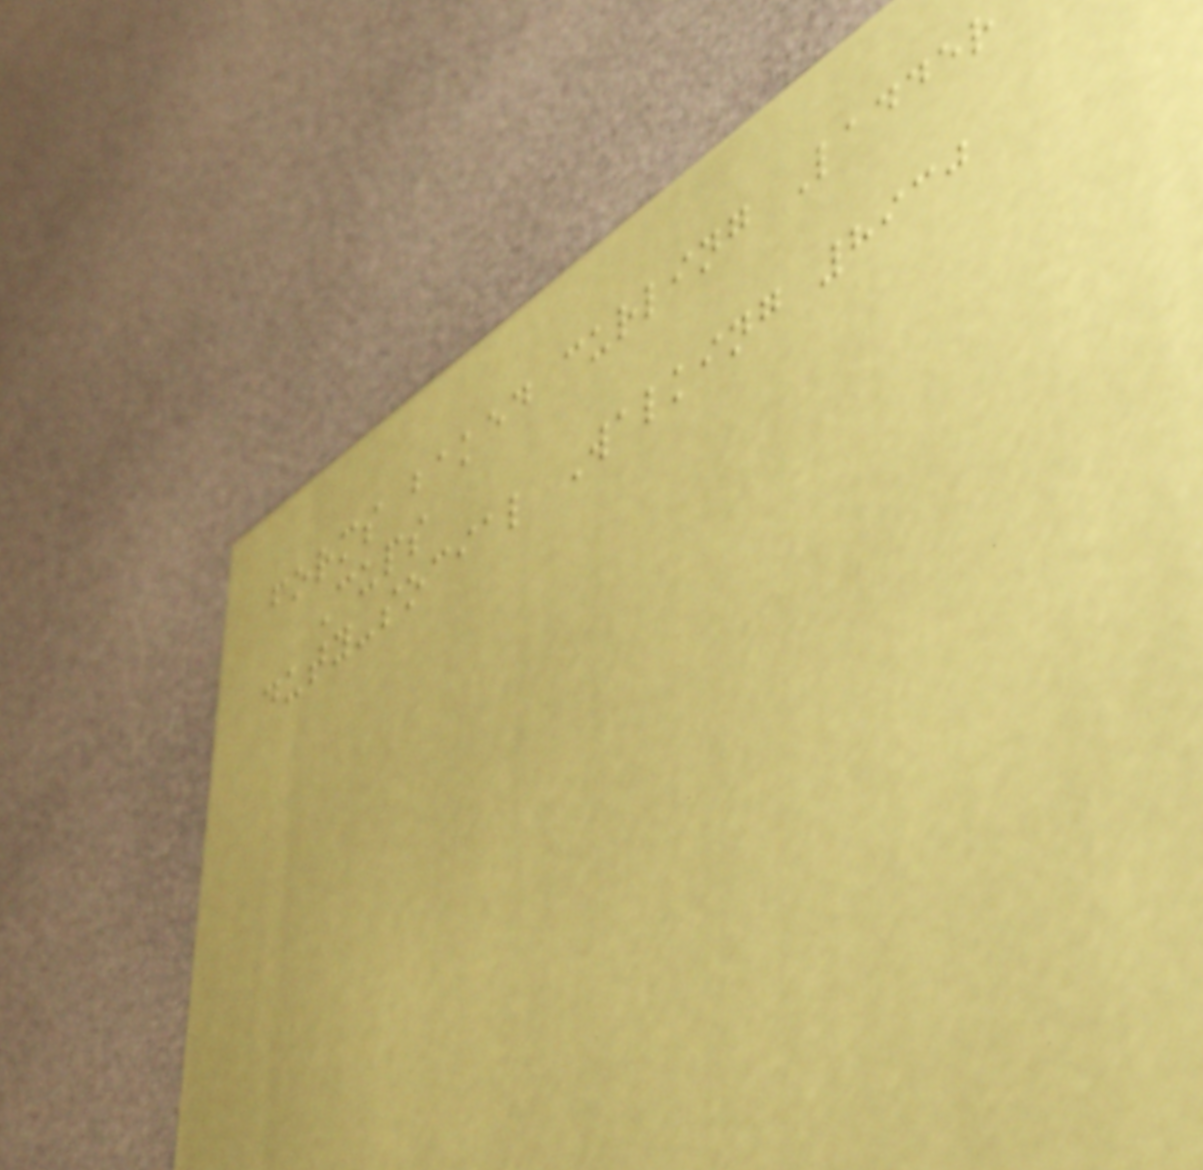forms baked curling Ladder
Cups
duty-social Walking 8930
